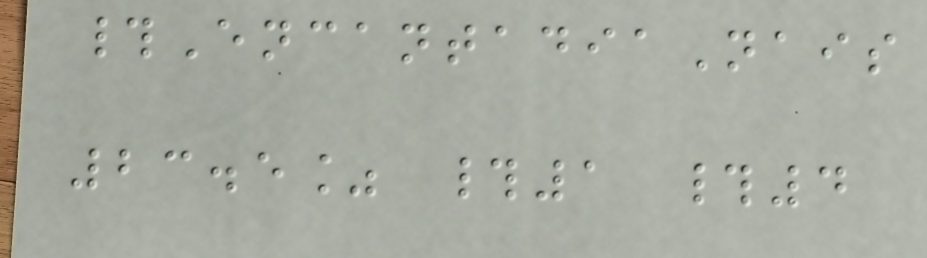#EncantadiaNais
23.5% #1 #4
